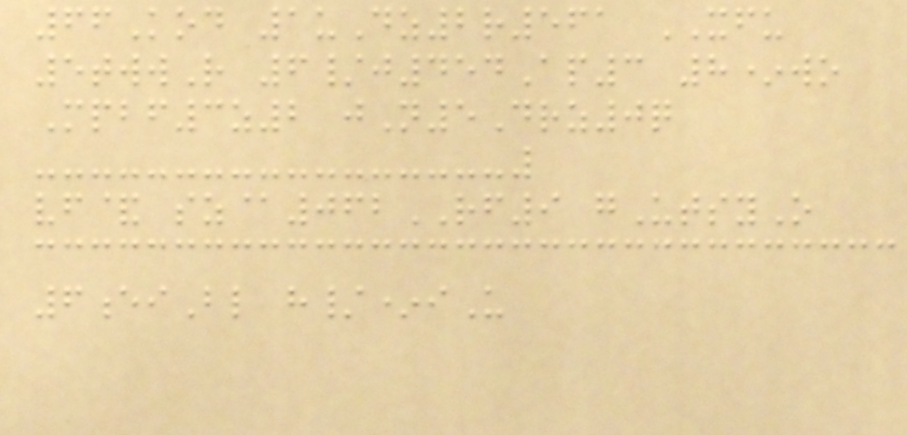66Kod 1uDz2r561 XFU
5twwR 6/j454Ap3 8*wo
Mpbf3z2 jN5Drz0q
vf& sz@062RF9 gUtsyO
6eiBl h/*iU
